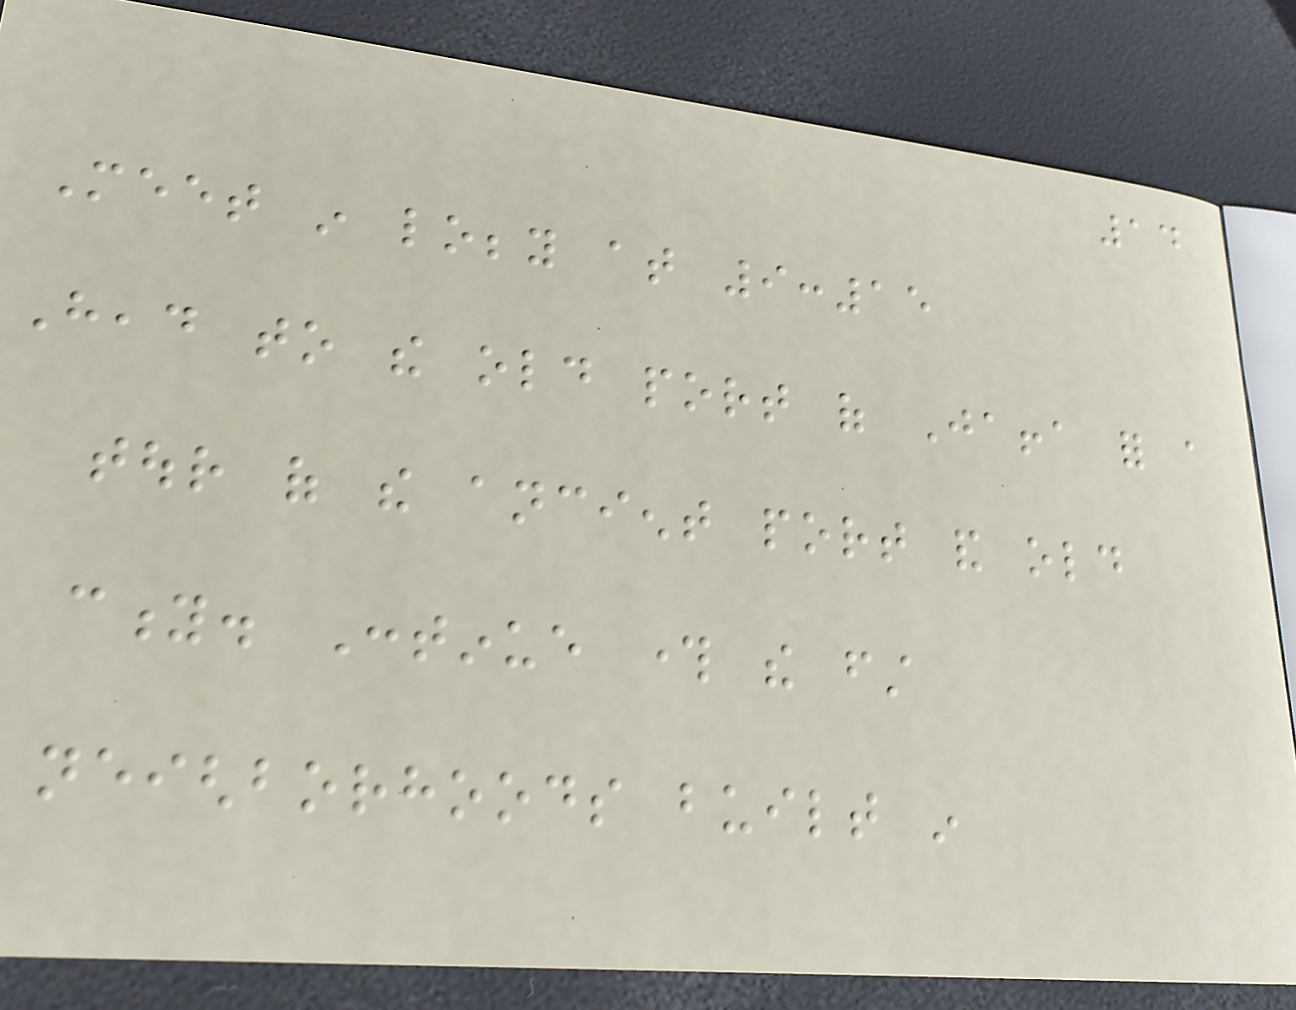14
Meet in lobby at 9:15
Head to the old port of Jaffa for a
tour of the ancient port and old
city. Continue through the first
neighborhoods built in
